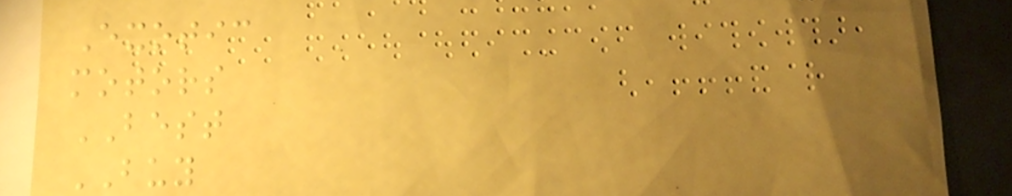Exotic
motors
BEST
BUY
